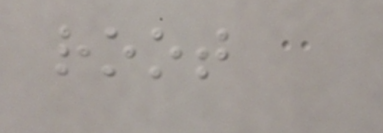root
